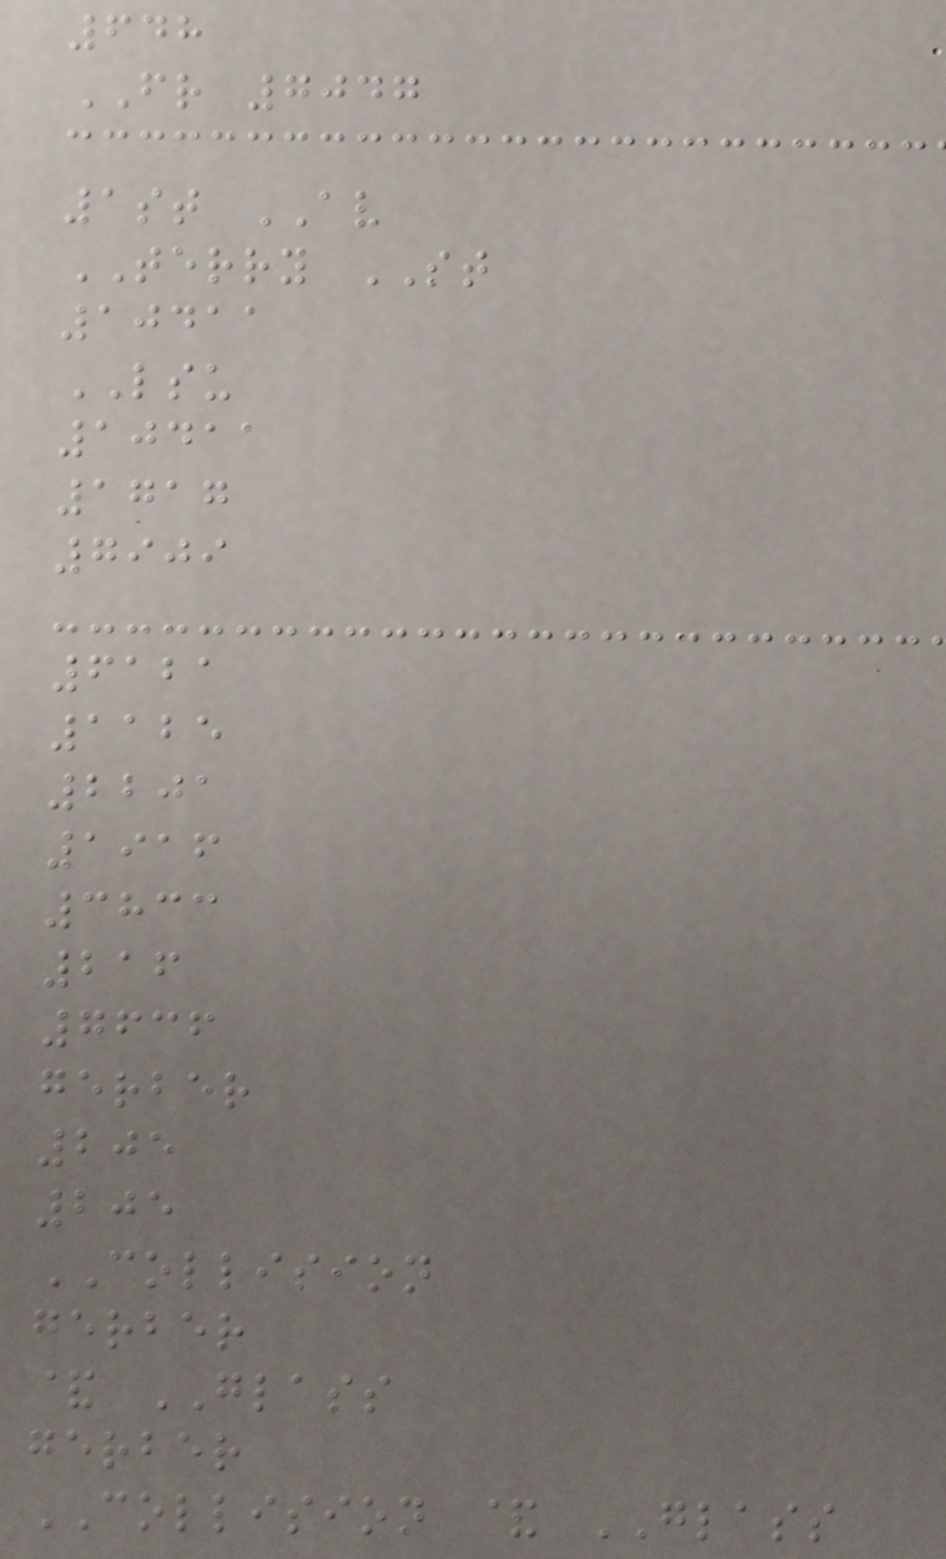648
FR 7047
1st AV
TERRY ST
10411
LSU
10411
1717
7909
6121
1125
2201
1916
3833
216
7636
gerber
205
205
COLLISION
gerber
& GLASS
gerber
COLLISION & GLASS
